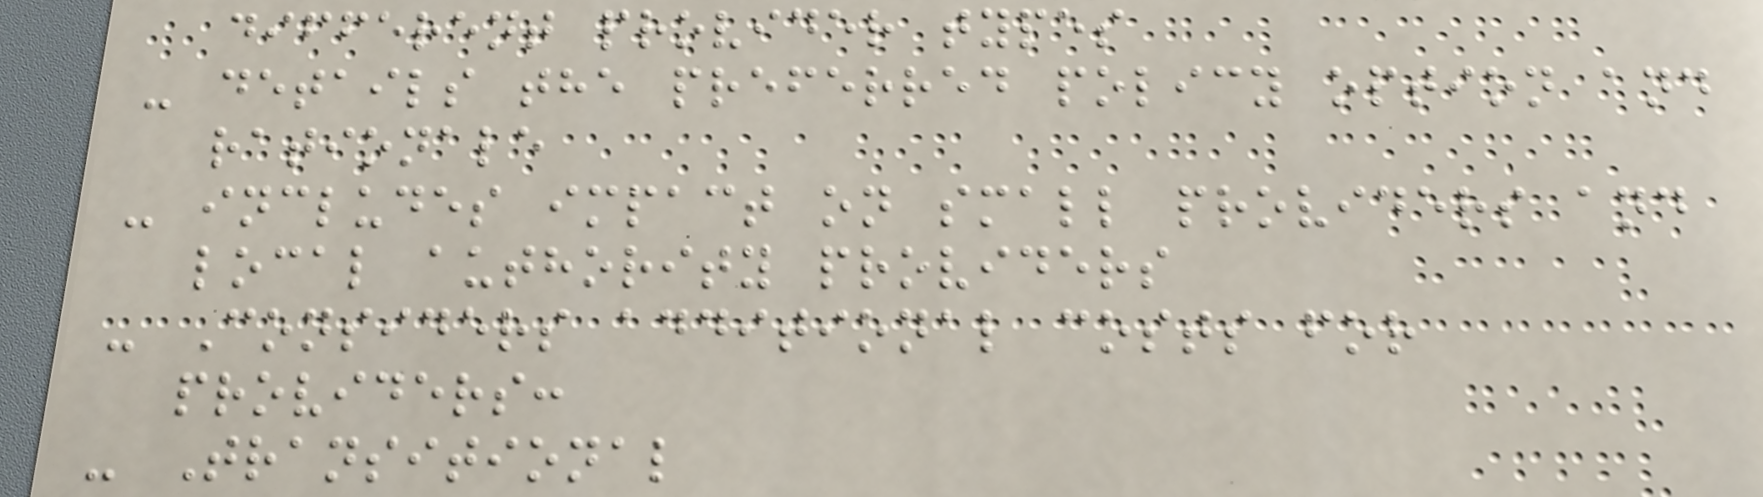different provider types
- details the preferred policy option and
rationale
- includes impact on small providers and
local authority providers
- Considers additional costs for
providers:
- Transitional
